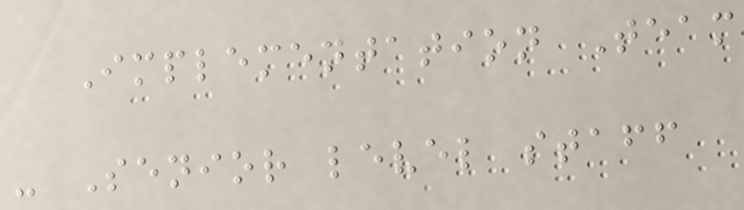Implementation Team
- Senior level staff
